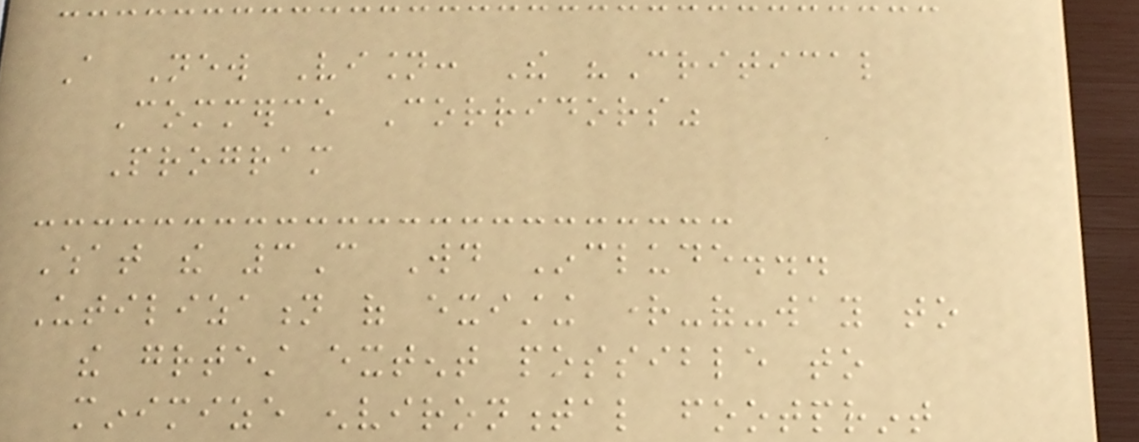A New Vision: The "Critical
Commerce Corridors"
Program
What the 3C Would Include...
Utilization of existing right-of-way to
the greatest extent possible to
minimize environmental footprint
